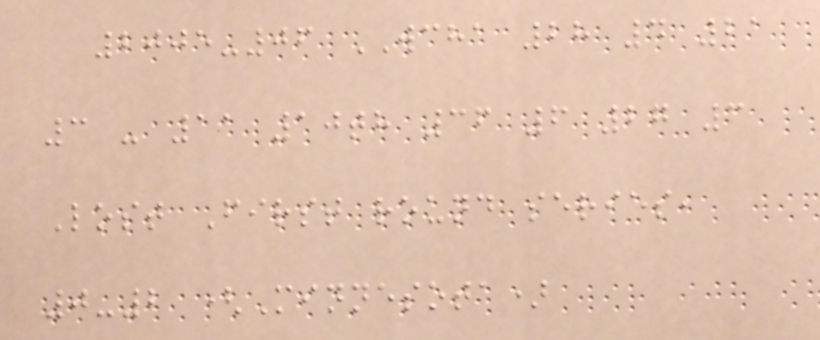2005-06 WCHA 28 4 21
3 - 11 10th 36 6 27 3
Lost First round series,
0-2 (Minnesota)
